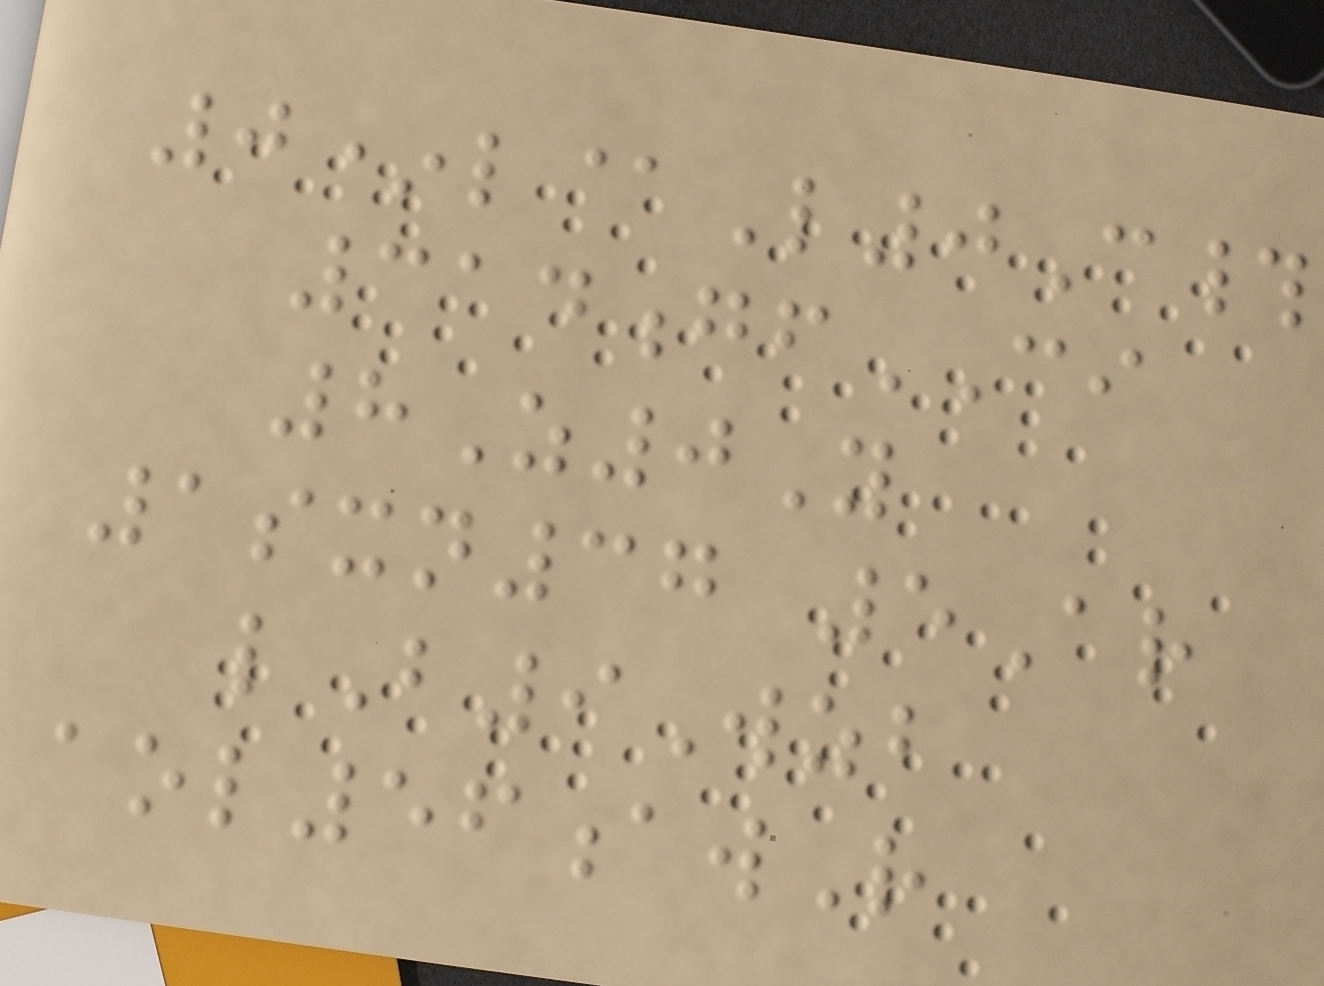0*l@L0C#
314gfCI
8Z0Y
1sxn37 5Ar
lB9Wzb
aol56awR
